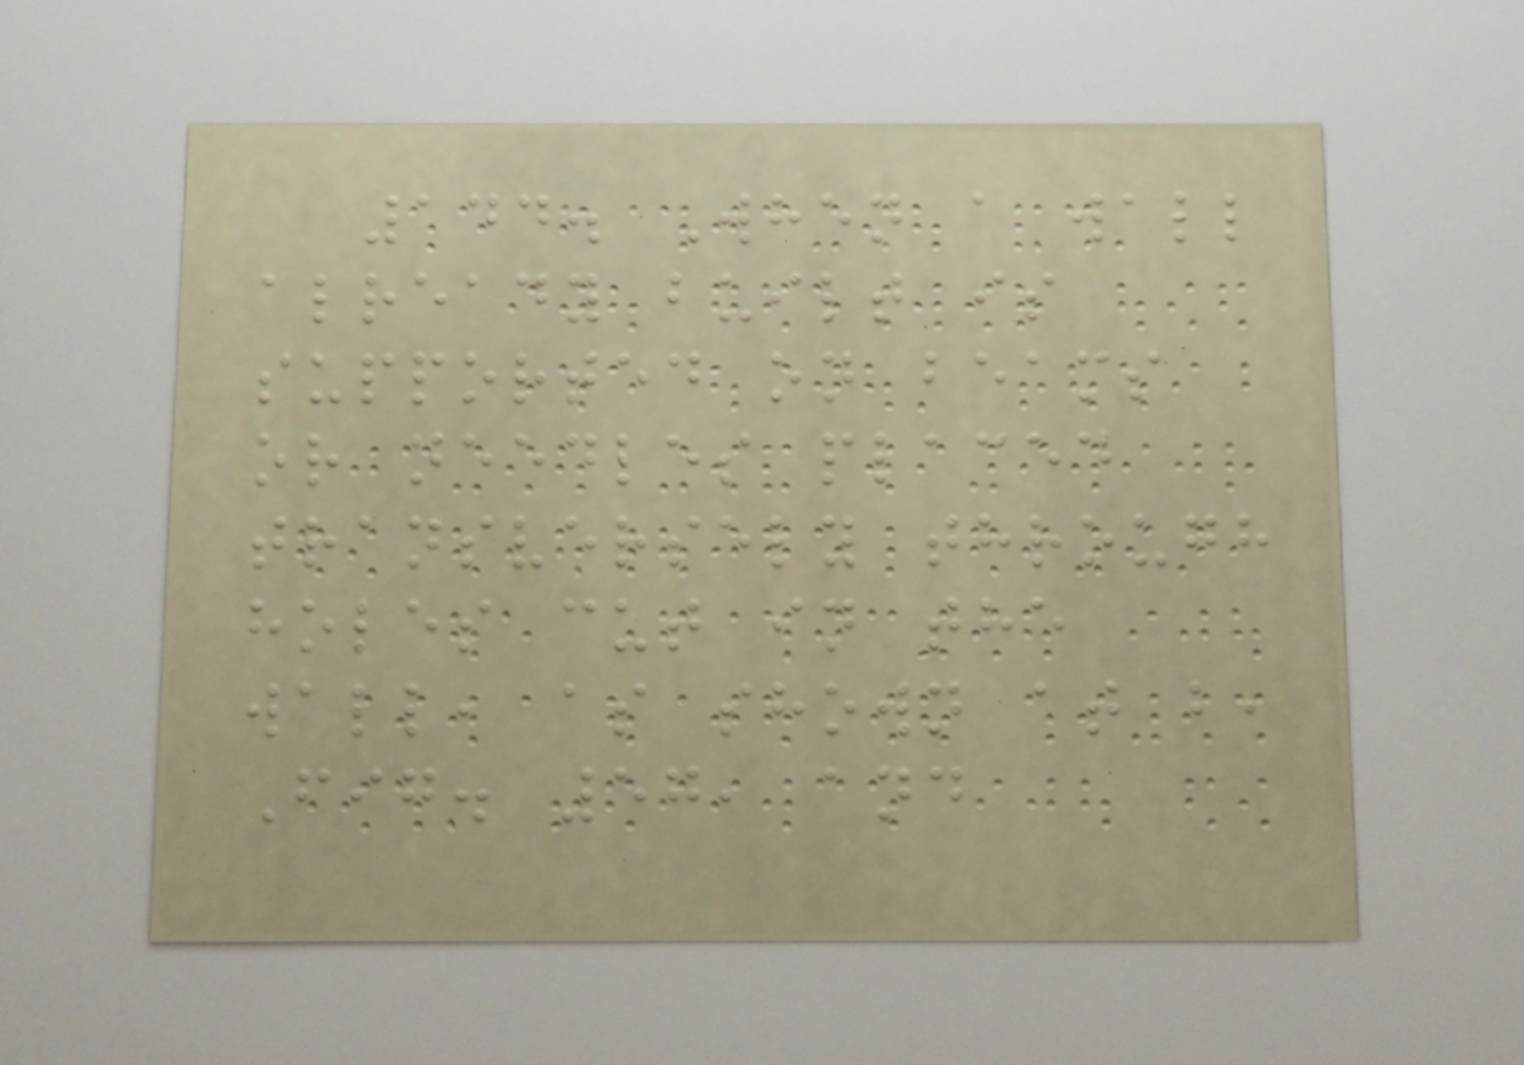144. When a wall
already built is
supported on beams
or needles placed
transversely through
holes cut in the
wall, as shown at b,
Fig. 57, and
